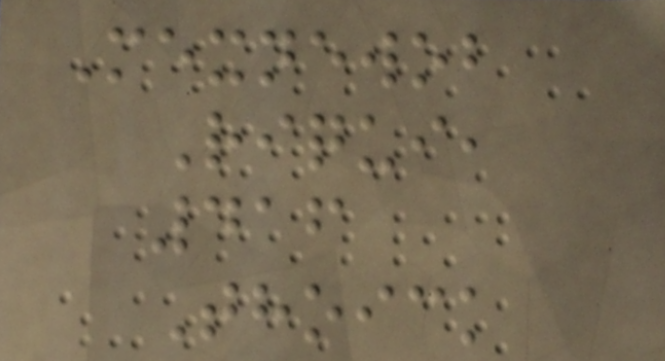Mexnewob
Riqui,
416
Thoick
